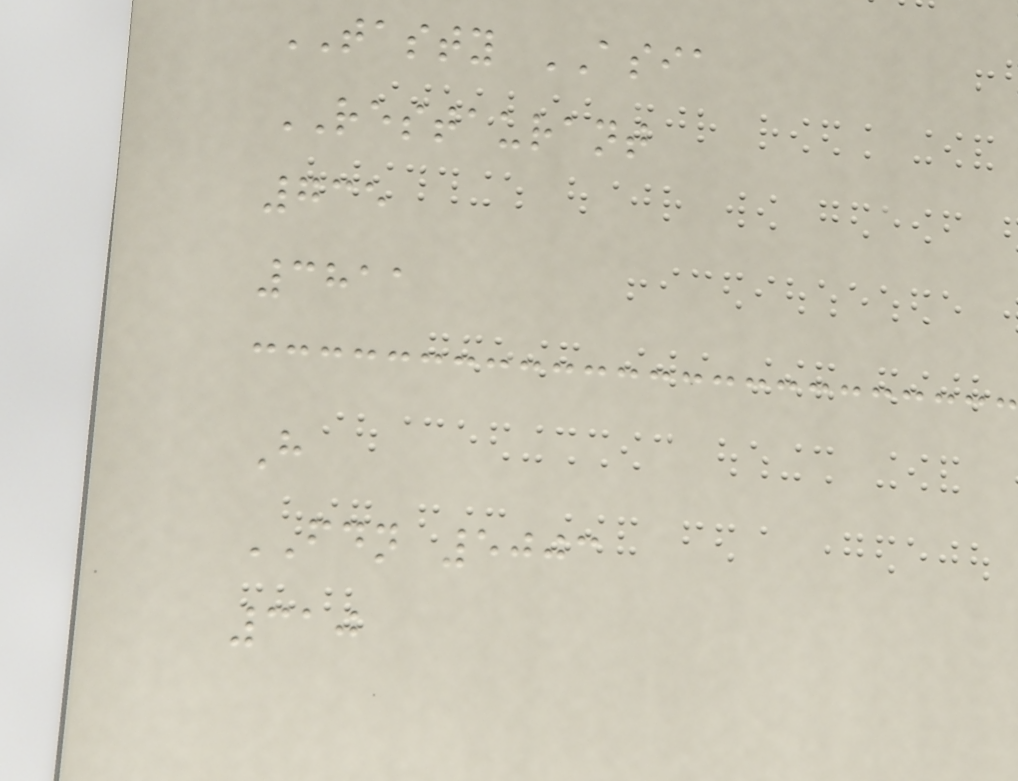TASTY ASIA
RESTAURANT
735
3811
H
FDN 5003
310
